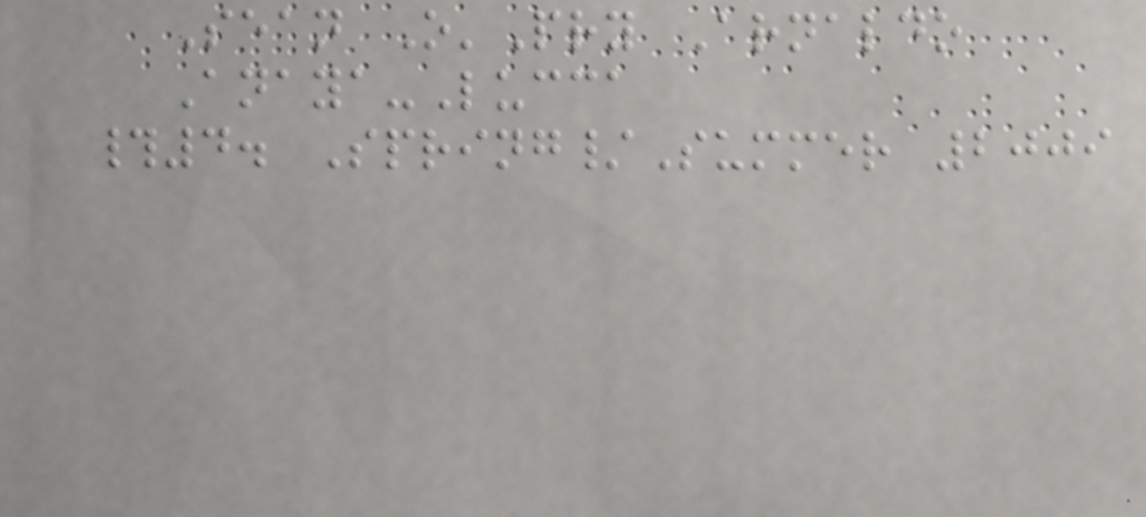Sean O'Pry Arnaldo
Anaya-Lucca
#4. Spring/Summer 2009
